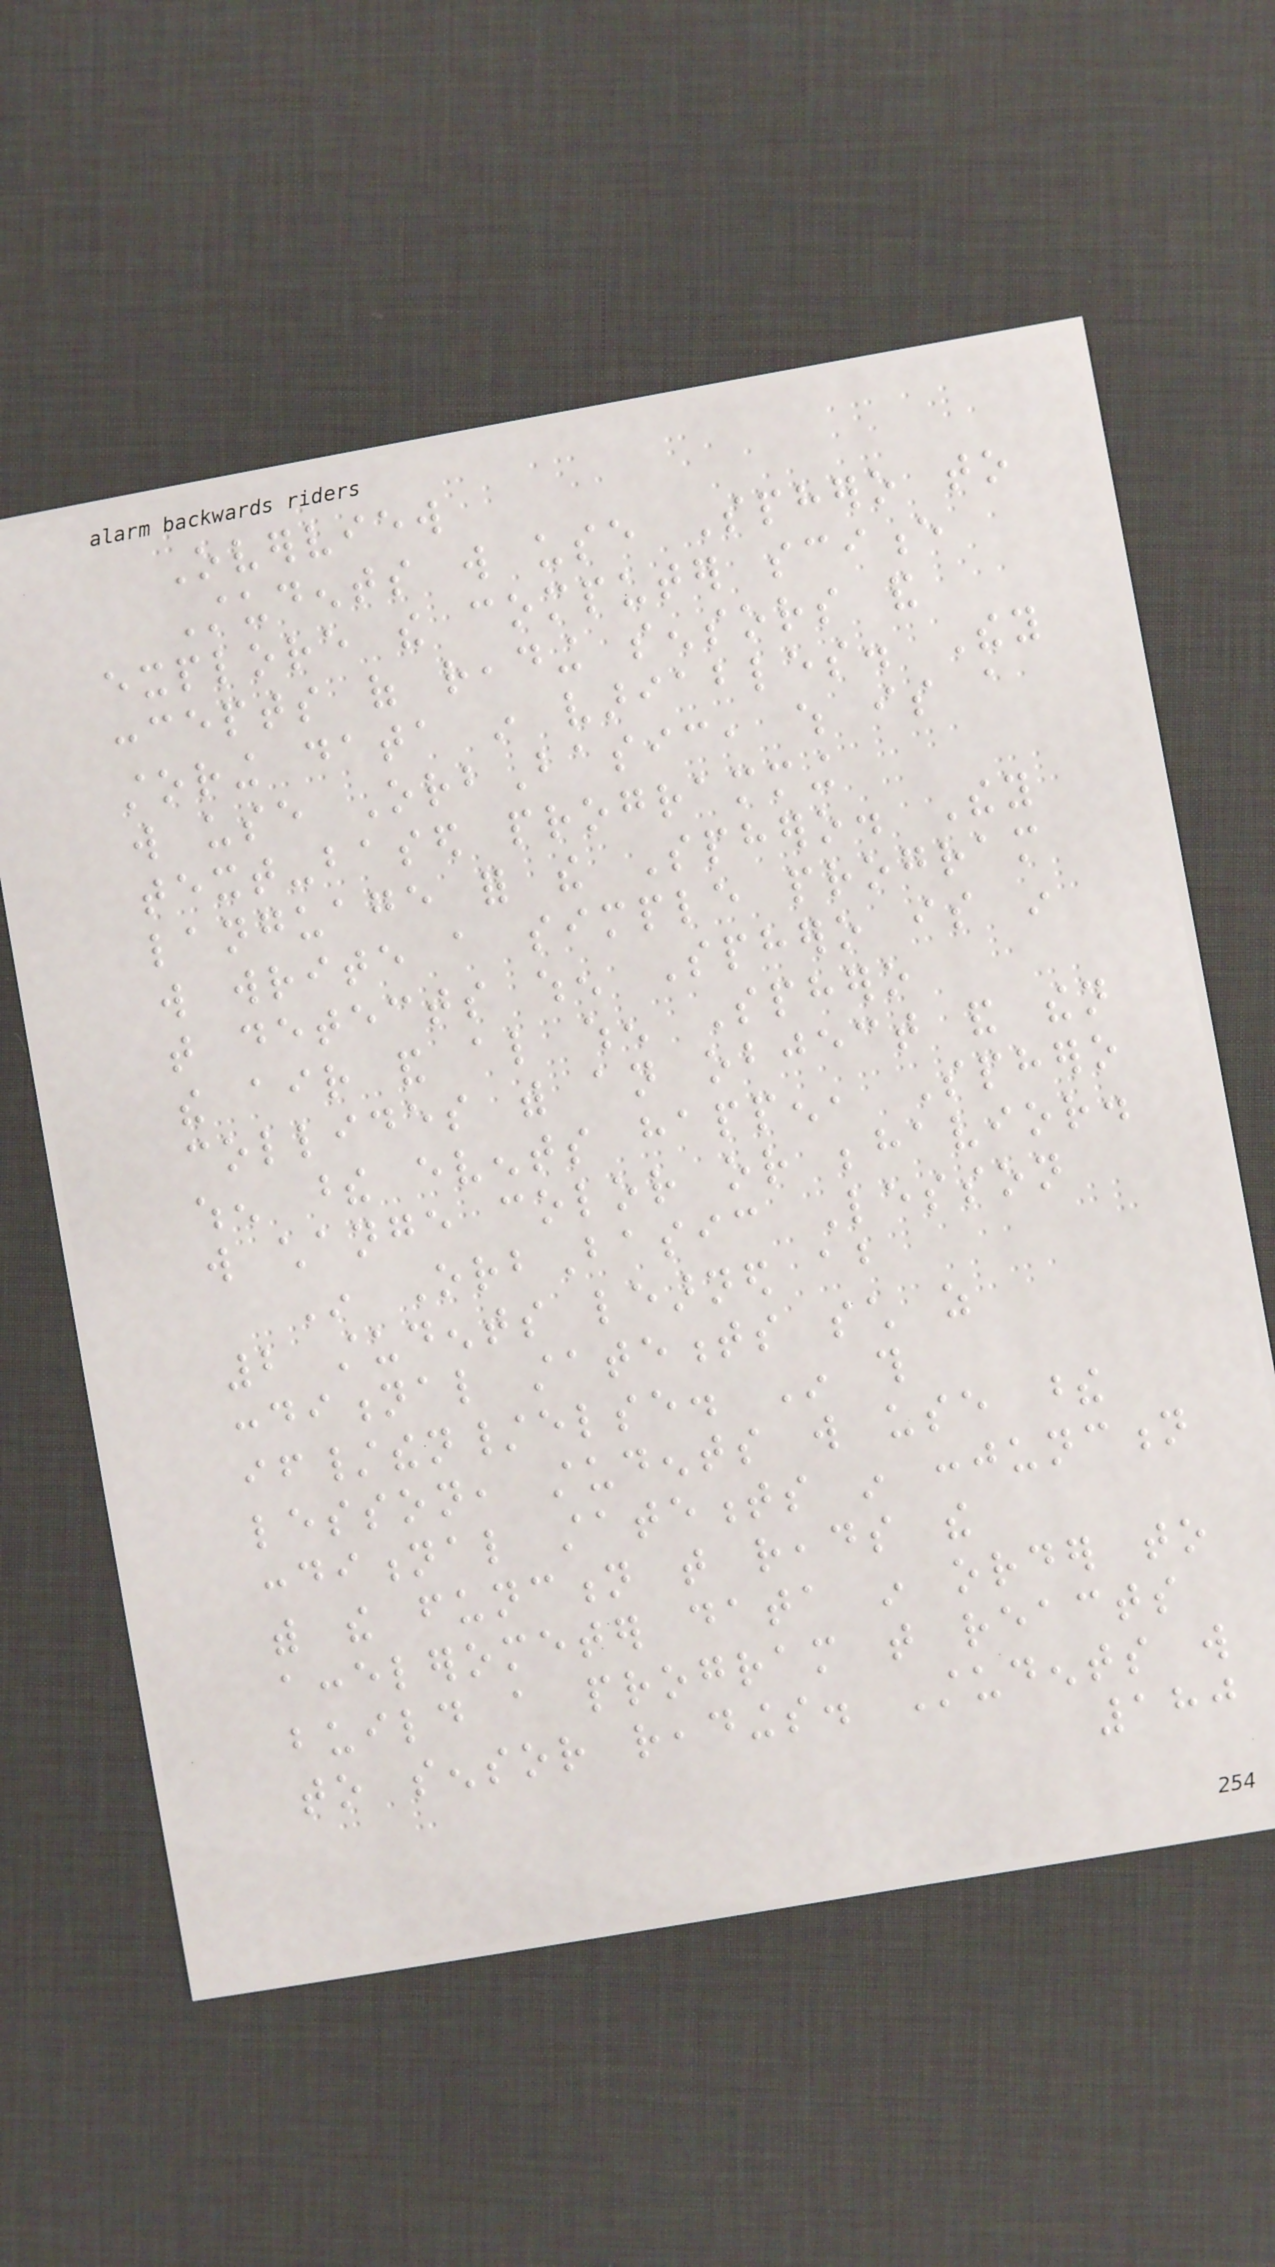Overview
Students will use Sphero to
explore the computer science
concepts of reading sensors and
storing data in variables. They
will use OrbBasic, which is a
text-based programming
language for the Sphero. They
will write a simple program
that detects when Sphero is in
the air and also when Sphero
collides with an object and then
when these events happen, Sphero
will change color or behavior.
In OrbBasic Lesson
2 students learned about
conditional statements such as
if/then/else. In this
lesson, students will use these
conditional statements in conjunction
with the function that reads the
accelerometer data in order to
build a program that reacts
to sensor readings. Students will
180
